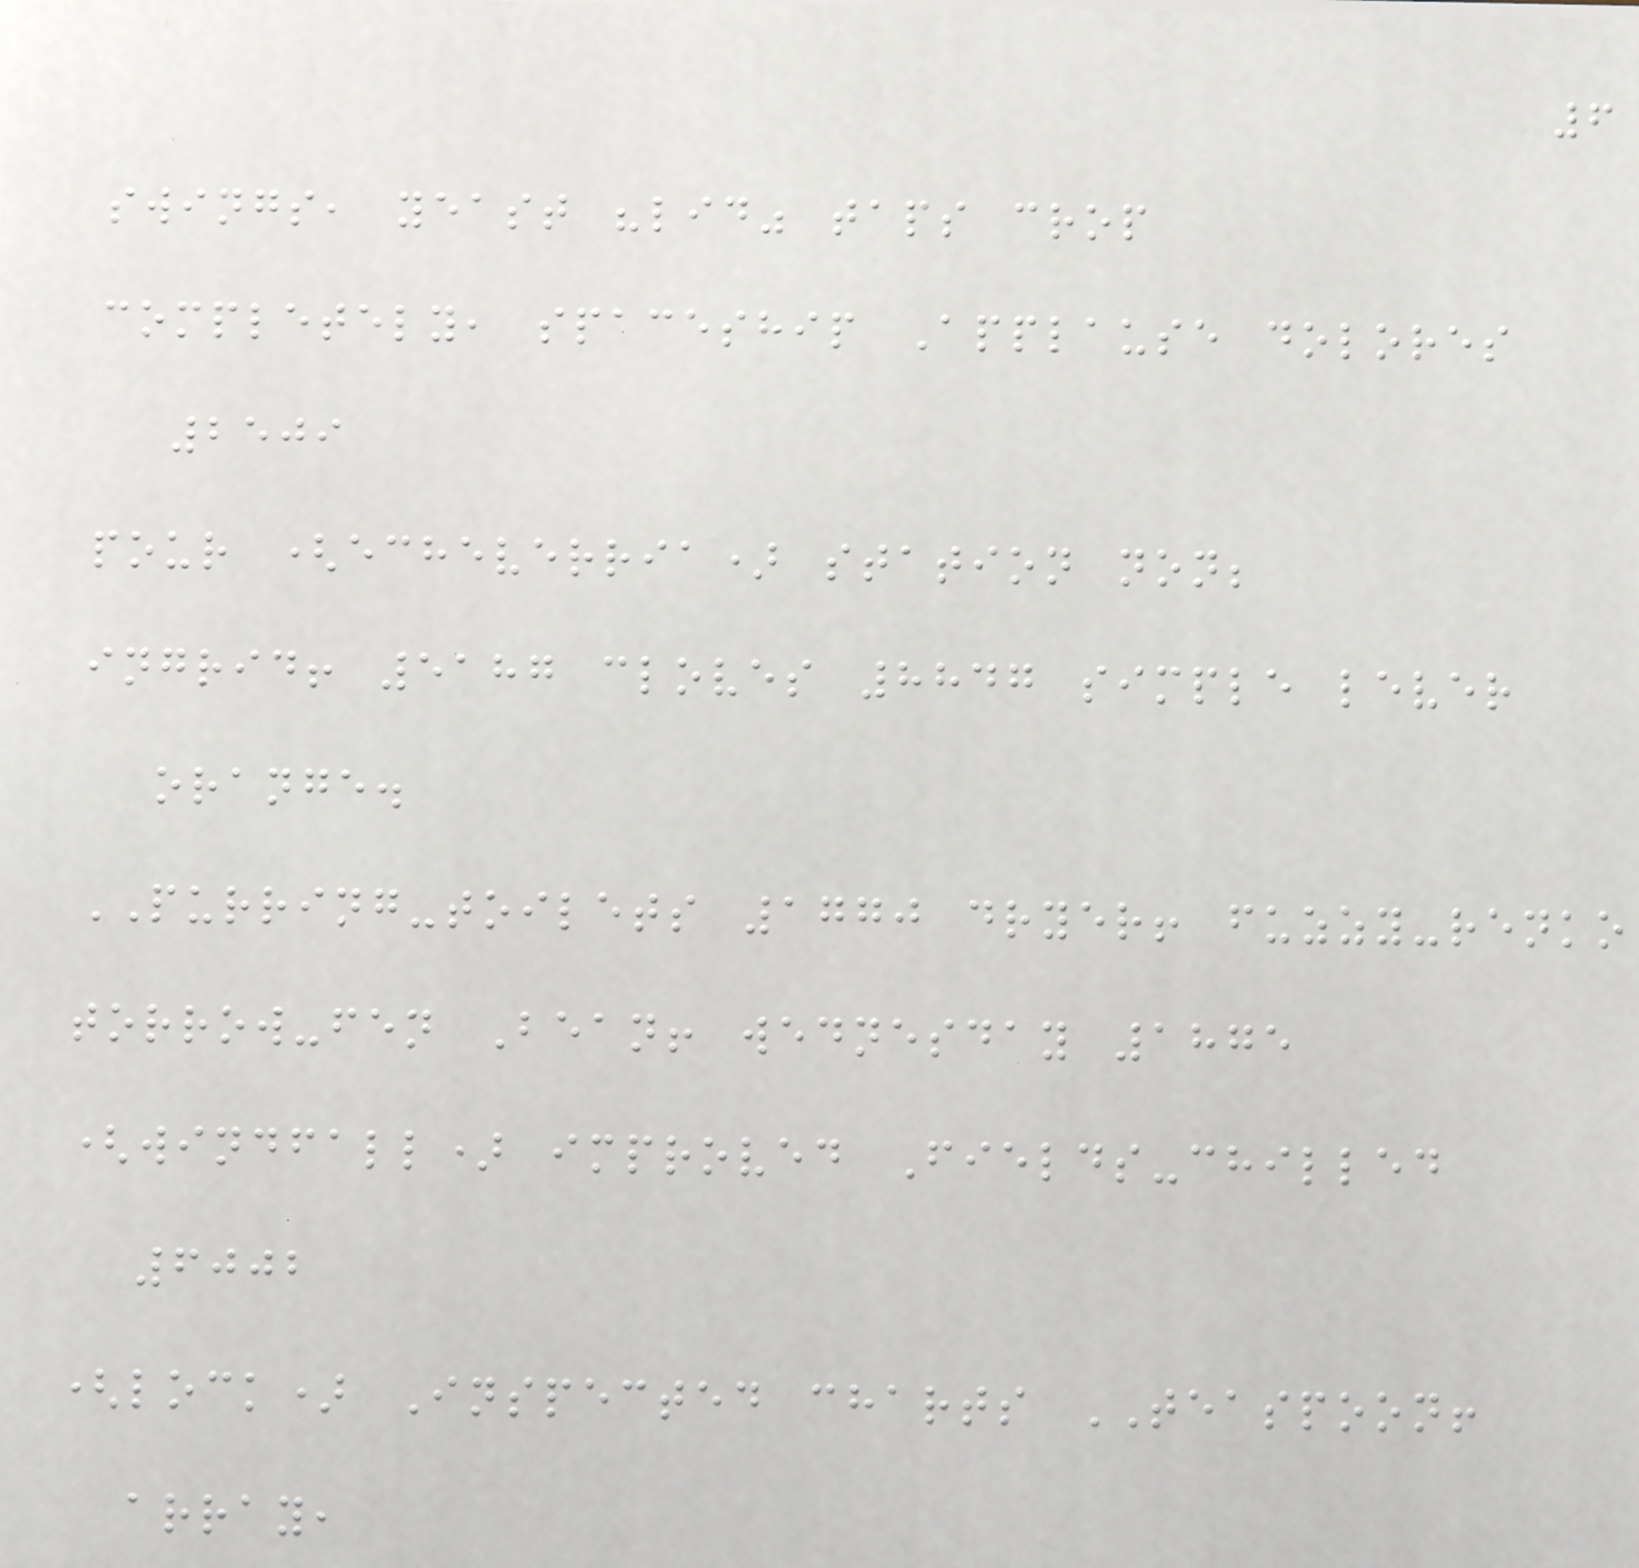6
swings, yeast "lid" taps crop
completely, spaceship Applause dolores
2509
pour (echeverria) station non;
ingrid! 5187 cloves 8847 simple lever
orange.
PURRING-toilets 1770 dryer! fuzzy-renko
torrow-fen Bean! wednesday 1875
(windfall) improved Fields-chilled
6002
(lock) Inspected charts TEASPOON!
array,
